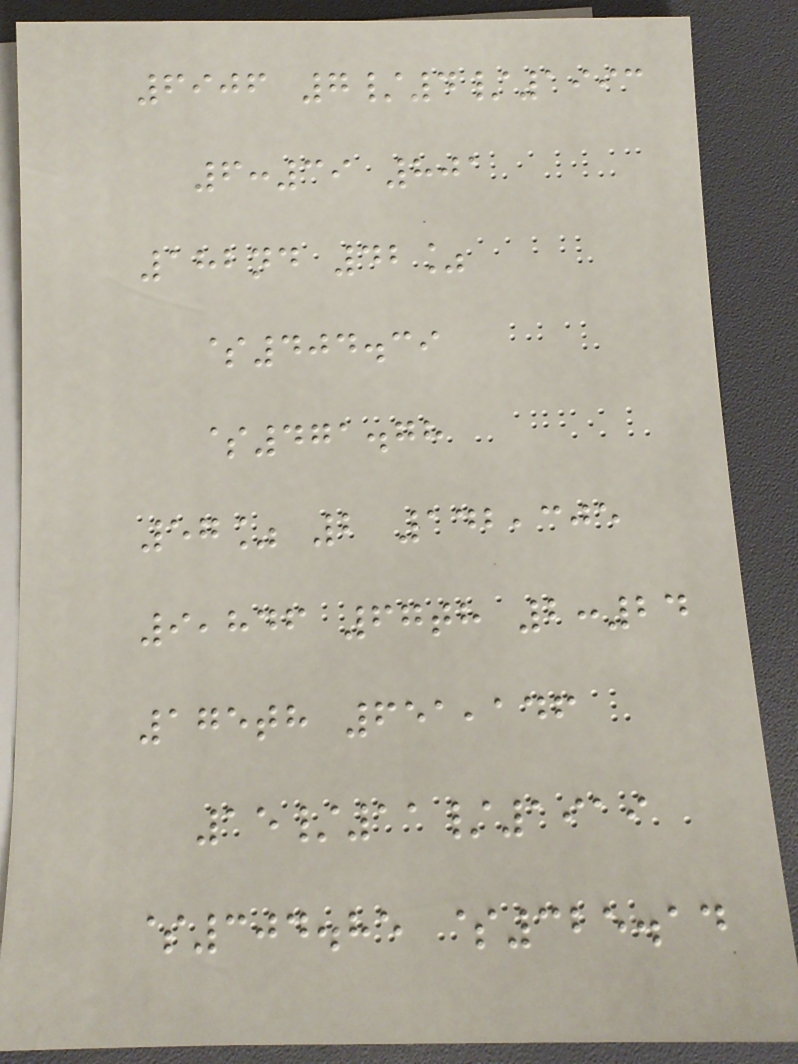6906 7/4/1993
6:39 801
182nd 42%
$404.39
$471.78
57% 2 142,305
9,846 67th 2:24
175th 651,146
15/11/1919
$304.85 $325.14
